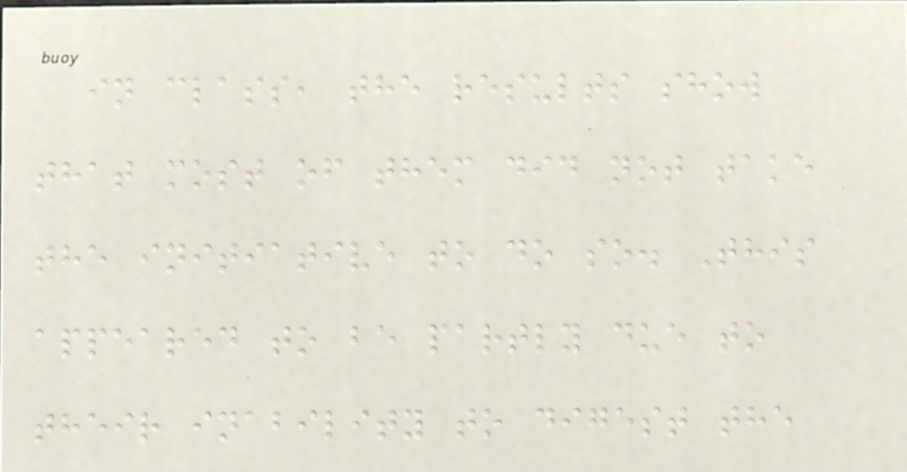in class, the results show
that most of them did not take
the initiative to do so. This
appeared to be partly due to
their inability to digest the
